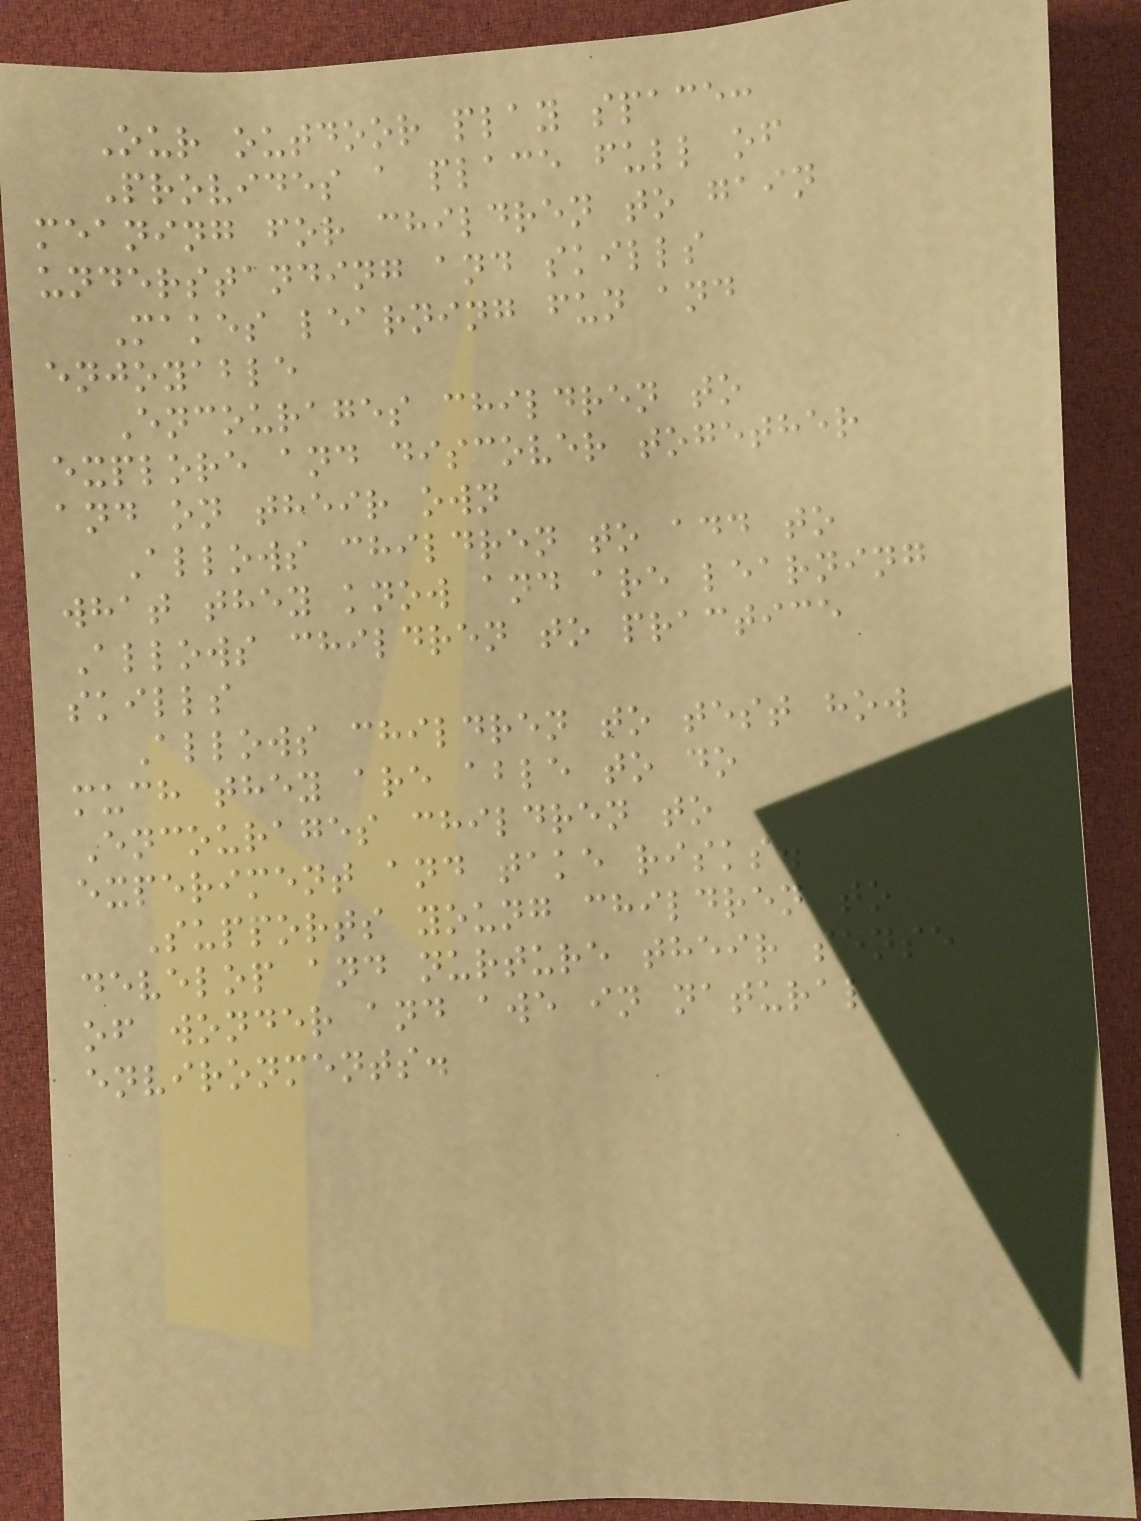Our outdoor play space:
Provides a place full of
meaning for children to gain
understanding and skills
Makes learning fun and
enjoyable
Encourages children to
explore and discover together
and on their own
Allows children to add to
what they know and are learning
Allows children to practice
skills
Allows children to test how
much they are able to do
Encourages children to
experiment and take risks.
Supports young children to
develop and nurture their sense
of wonder and awe in natural
environments.
